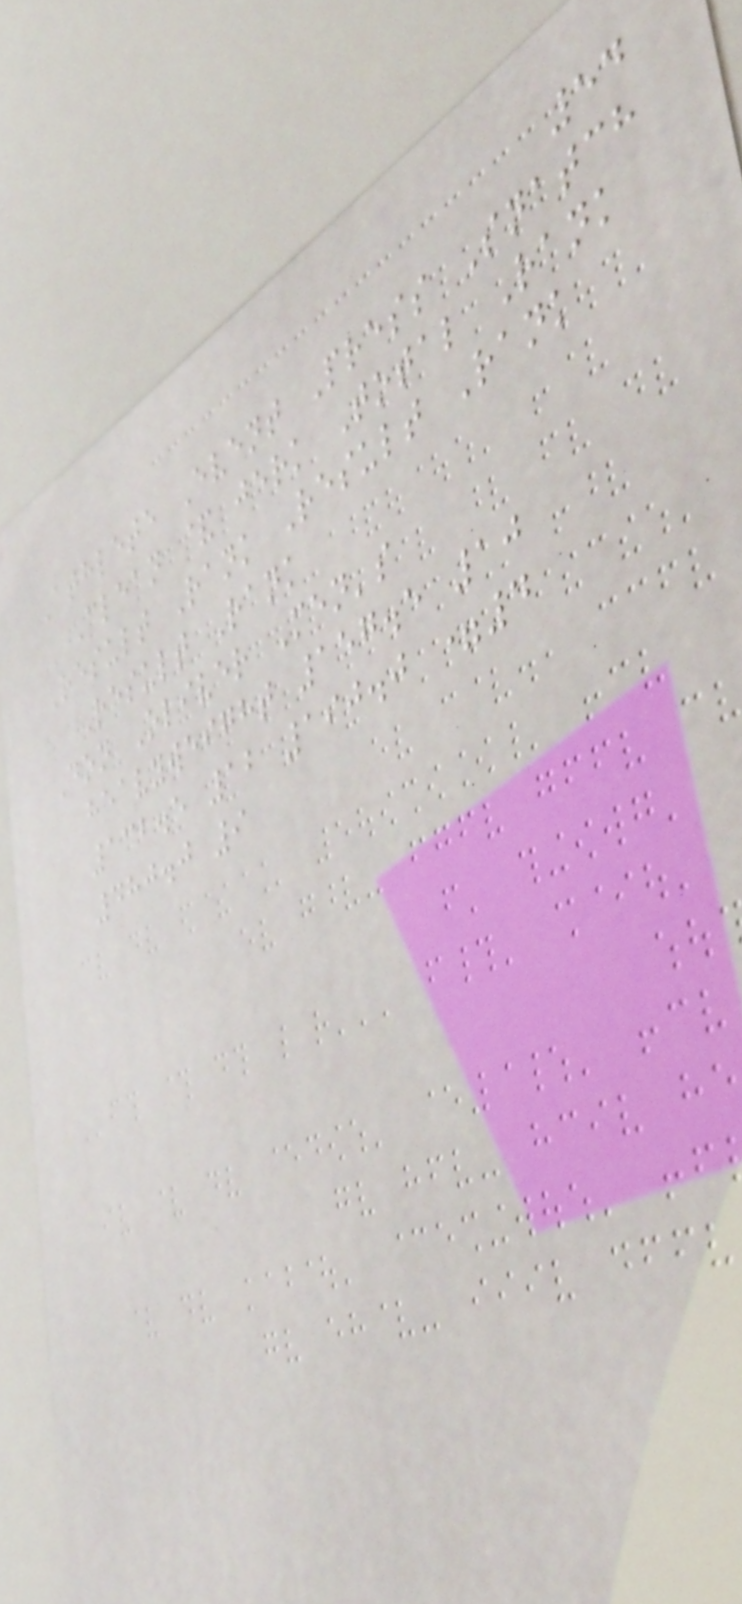54
Athlete Event Press Snatch
Clean & jerk Total Rank
Result Rank Result Rank
Result Rank
Don Oliver Men's
heavyweight 157.5 10
132.5 12 190.0 =4
480.0 9
